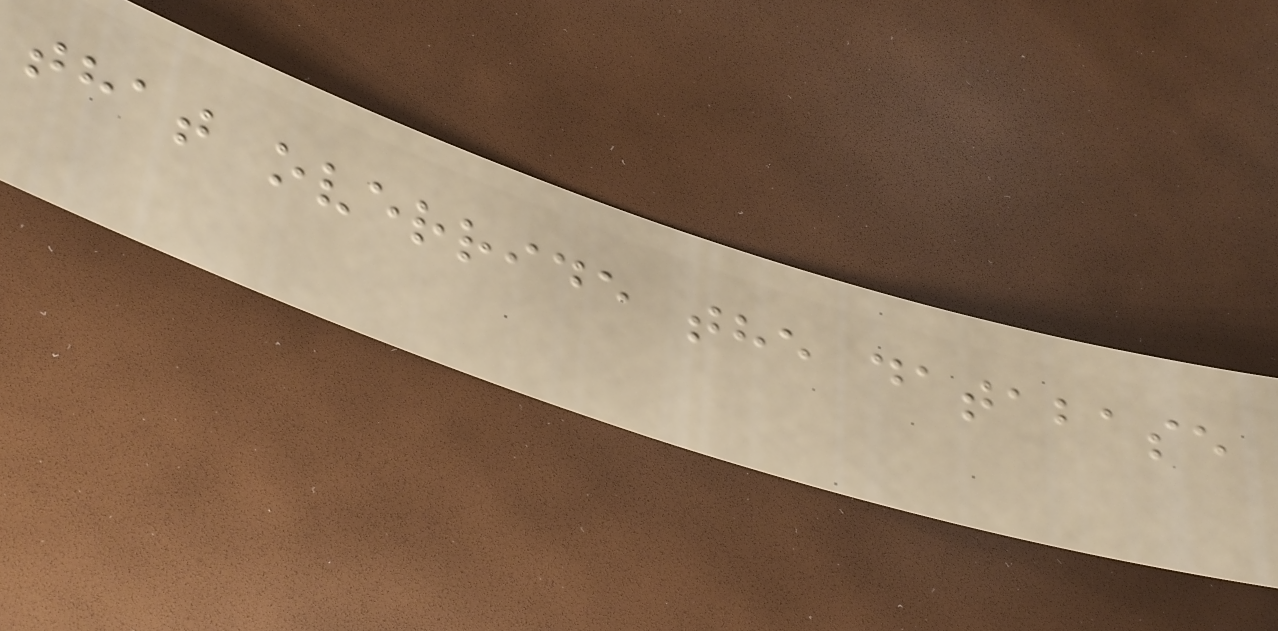that override the database
